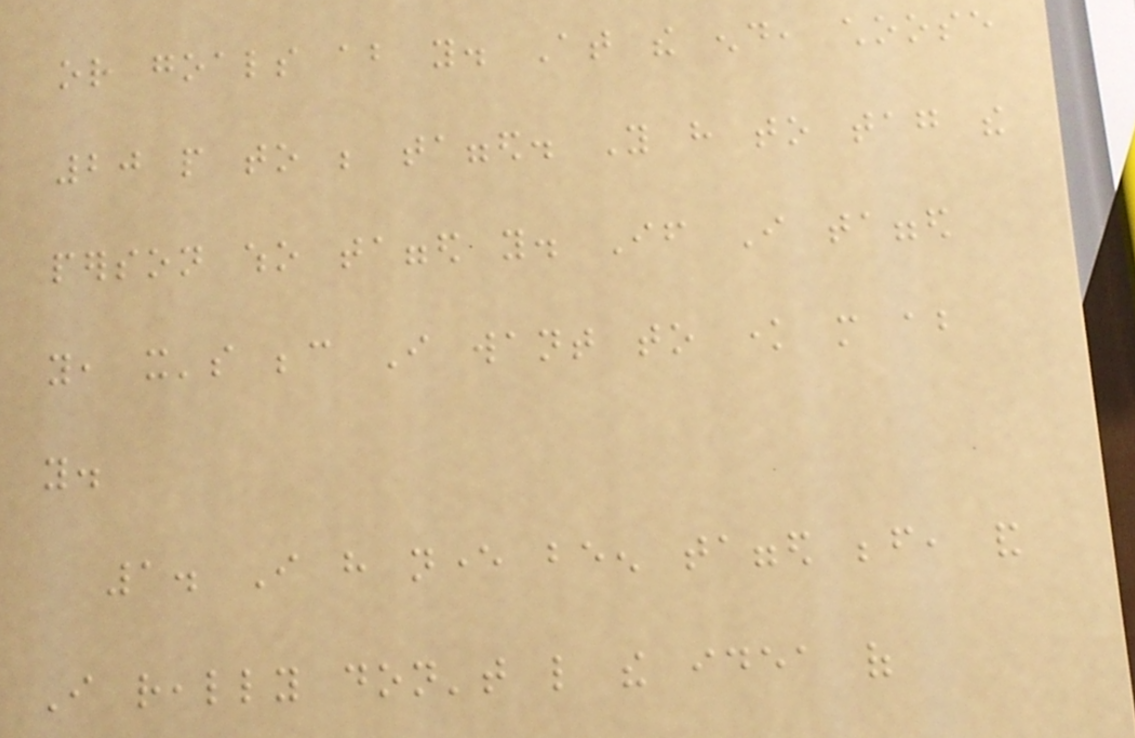or goals about you. At the end, choose
20 people to be tagged. You have to tag the
person who tagged you. If I tagged
you, it's because I want to know more about
you.
1. I have never been tagged before, and
I really don't like the idea of
